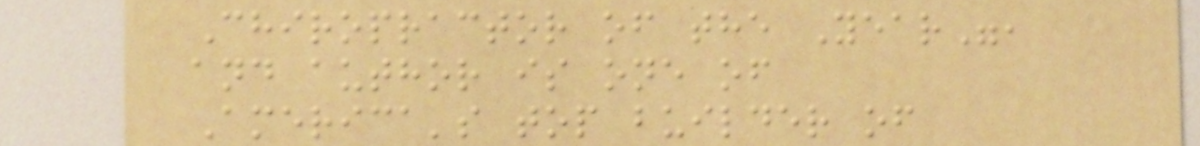Chiropractor of the Year",
and author is one of
America's top builder of
